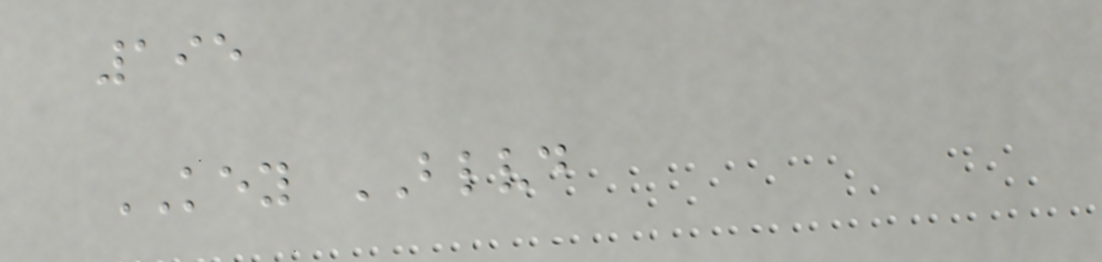195
KEY BLVD
